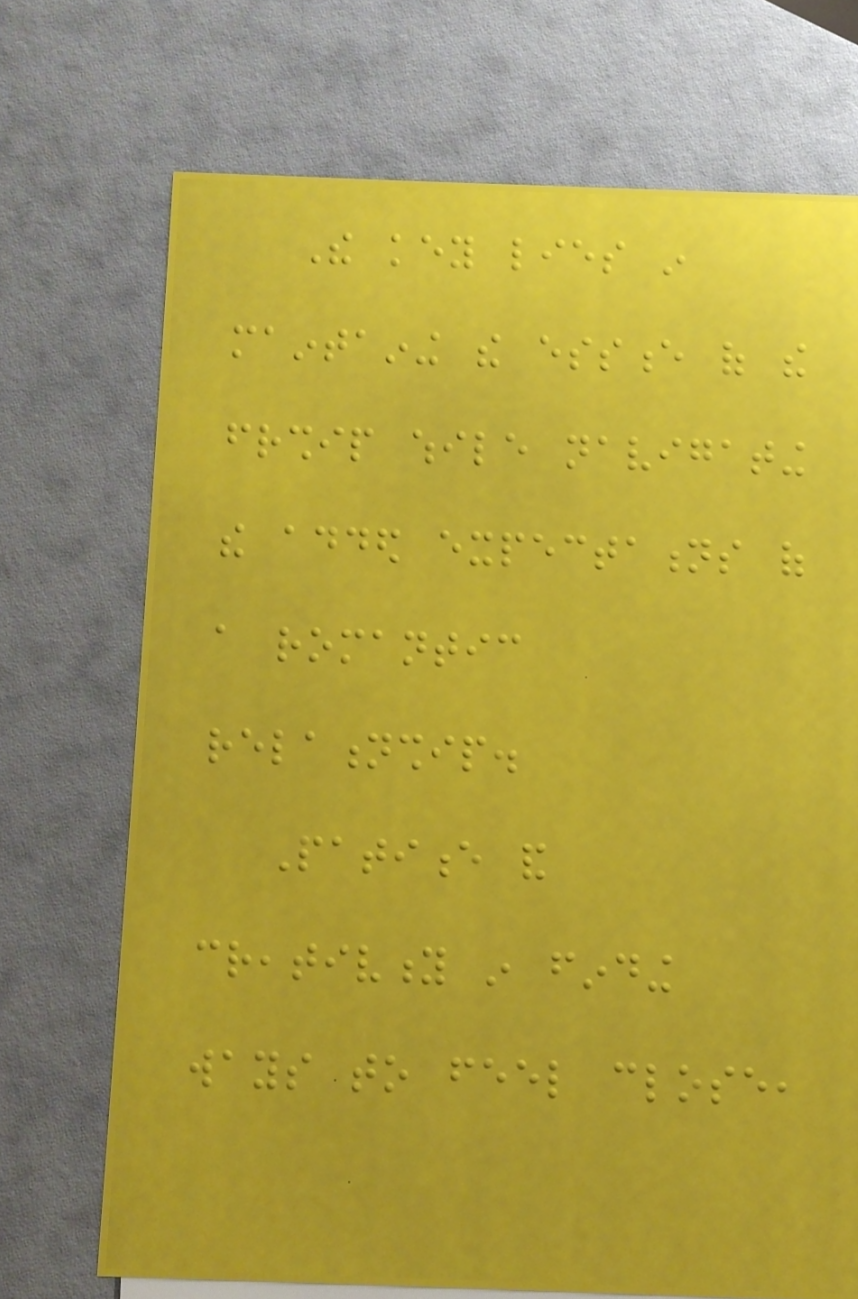The key lies in
maintaining the essence of the
friendship while navigating
the added expectations of
a romantic
relationship.
Patience and
creativity in finding
ways to feel close,
